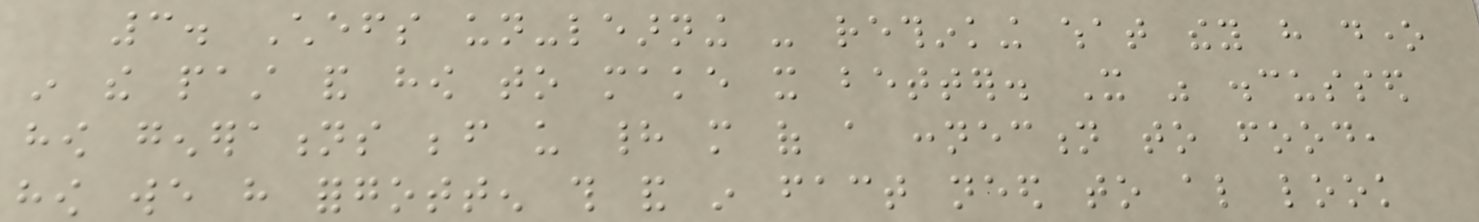3. Chefs un-learning - rethinking what they have done
in the past and how to make it better. It was discussed
how generations before us had more of a connection to food,
how we have forgotten this and in fact need to also look
